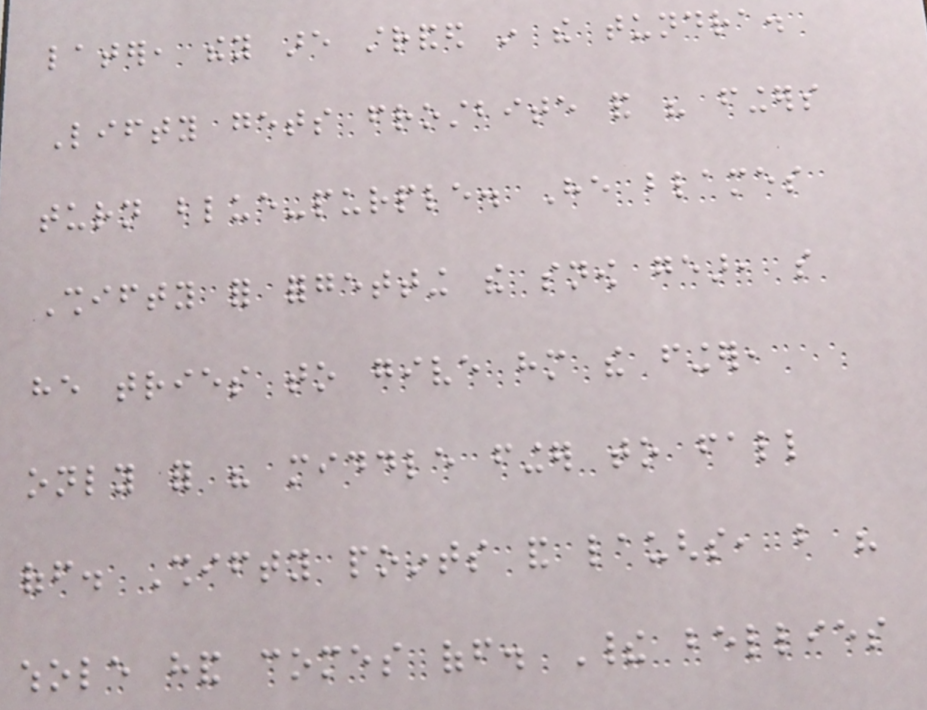later, they are stranded in the tundra.
Lifty gets frostbite and his fingers
turn blue-purple. He blames
Shifty for forgetting the snow gear, so
he tries to give him the finger,
only for his middle finger to fall
off. Shifty points and laughs, but his
whole hand comes off. Their bellies
